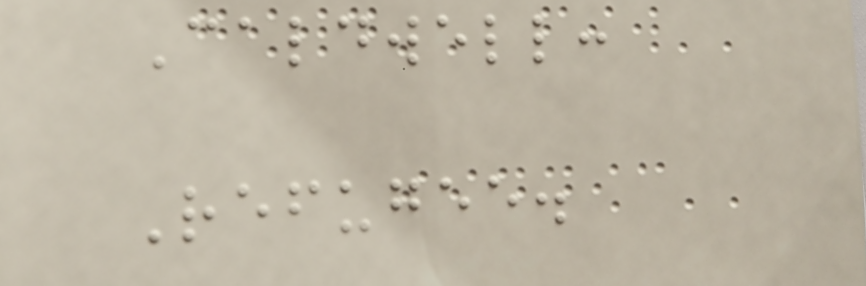Caldwell:
Refugee.
